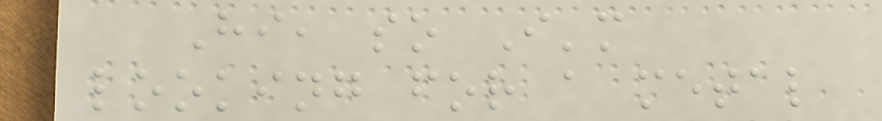Hi, so I'm
looking for a metal
